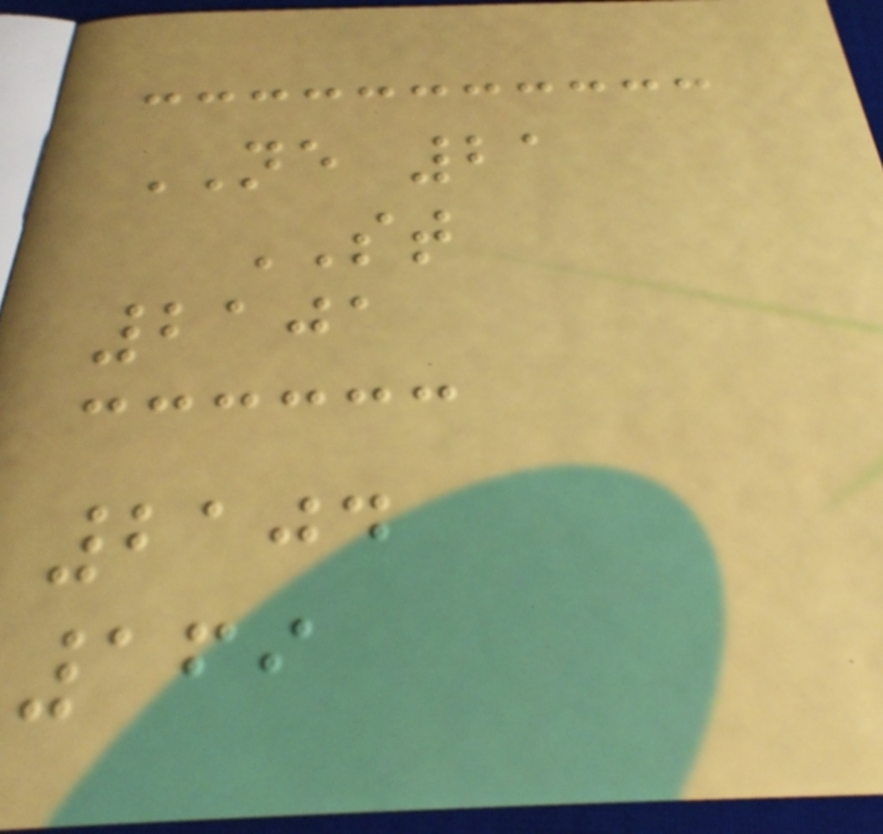NE 21
ST
2101
2104
169
